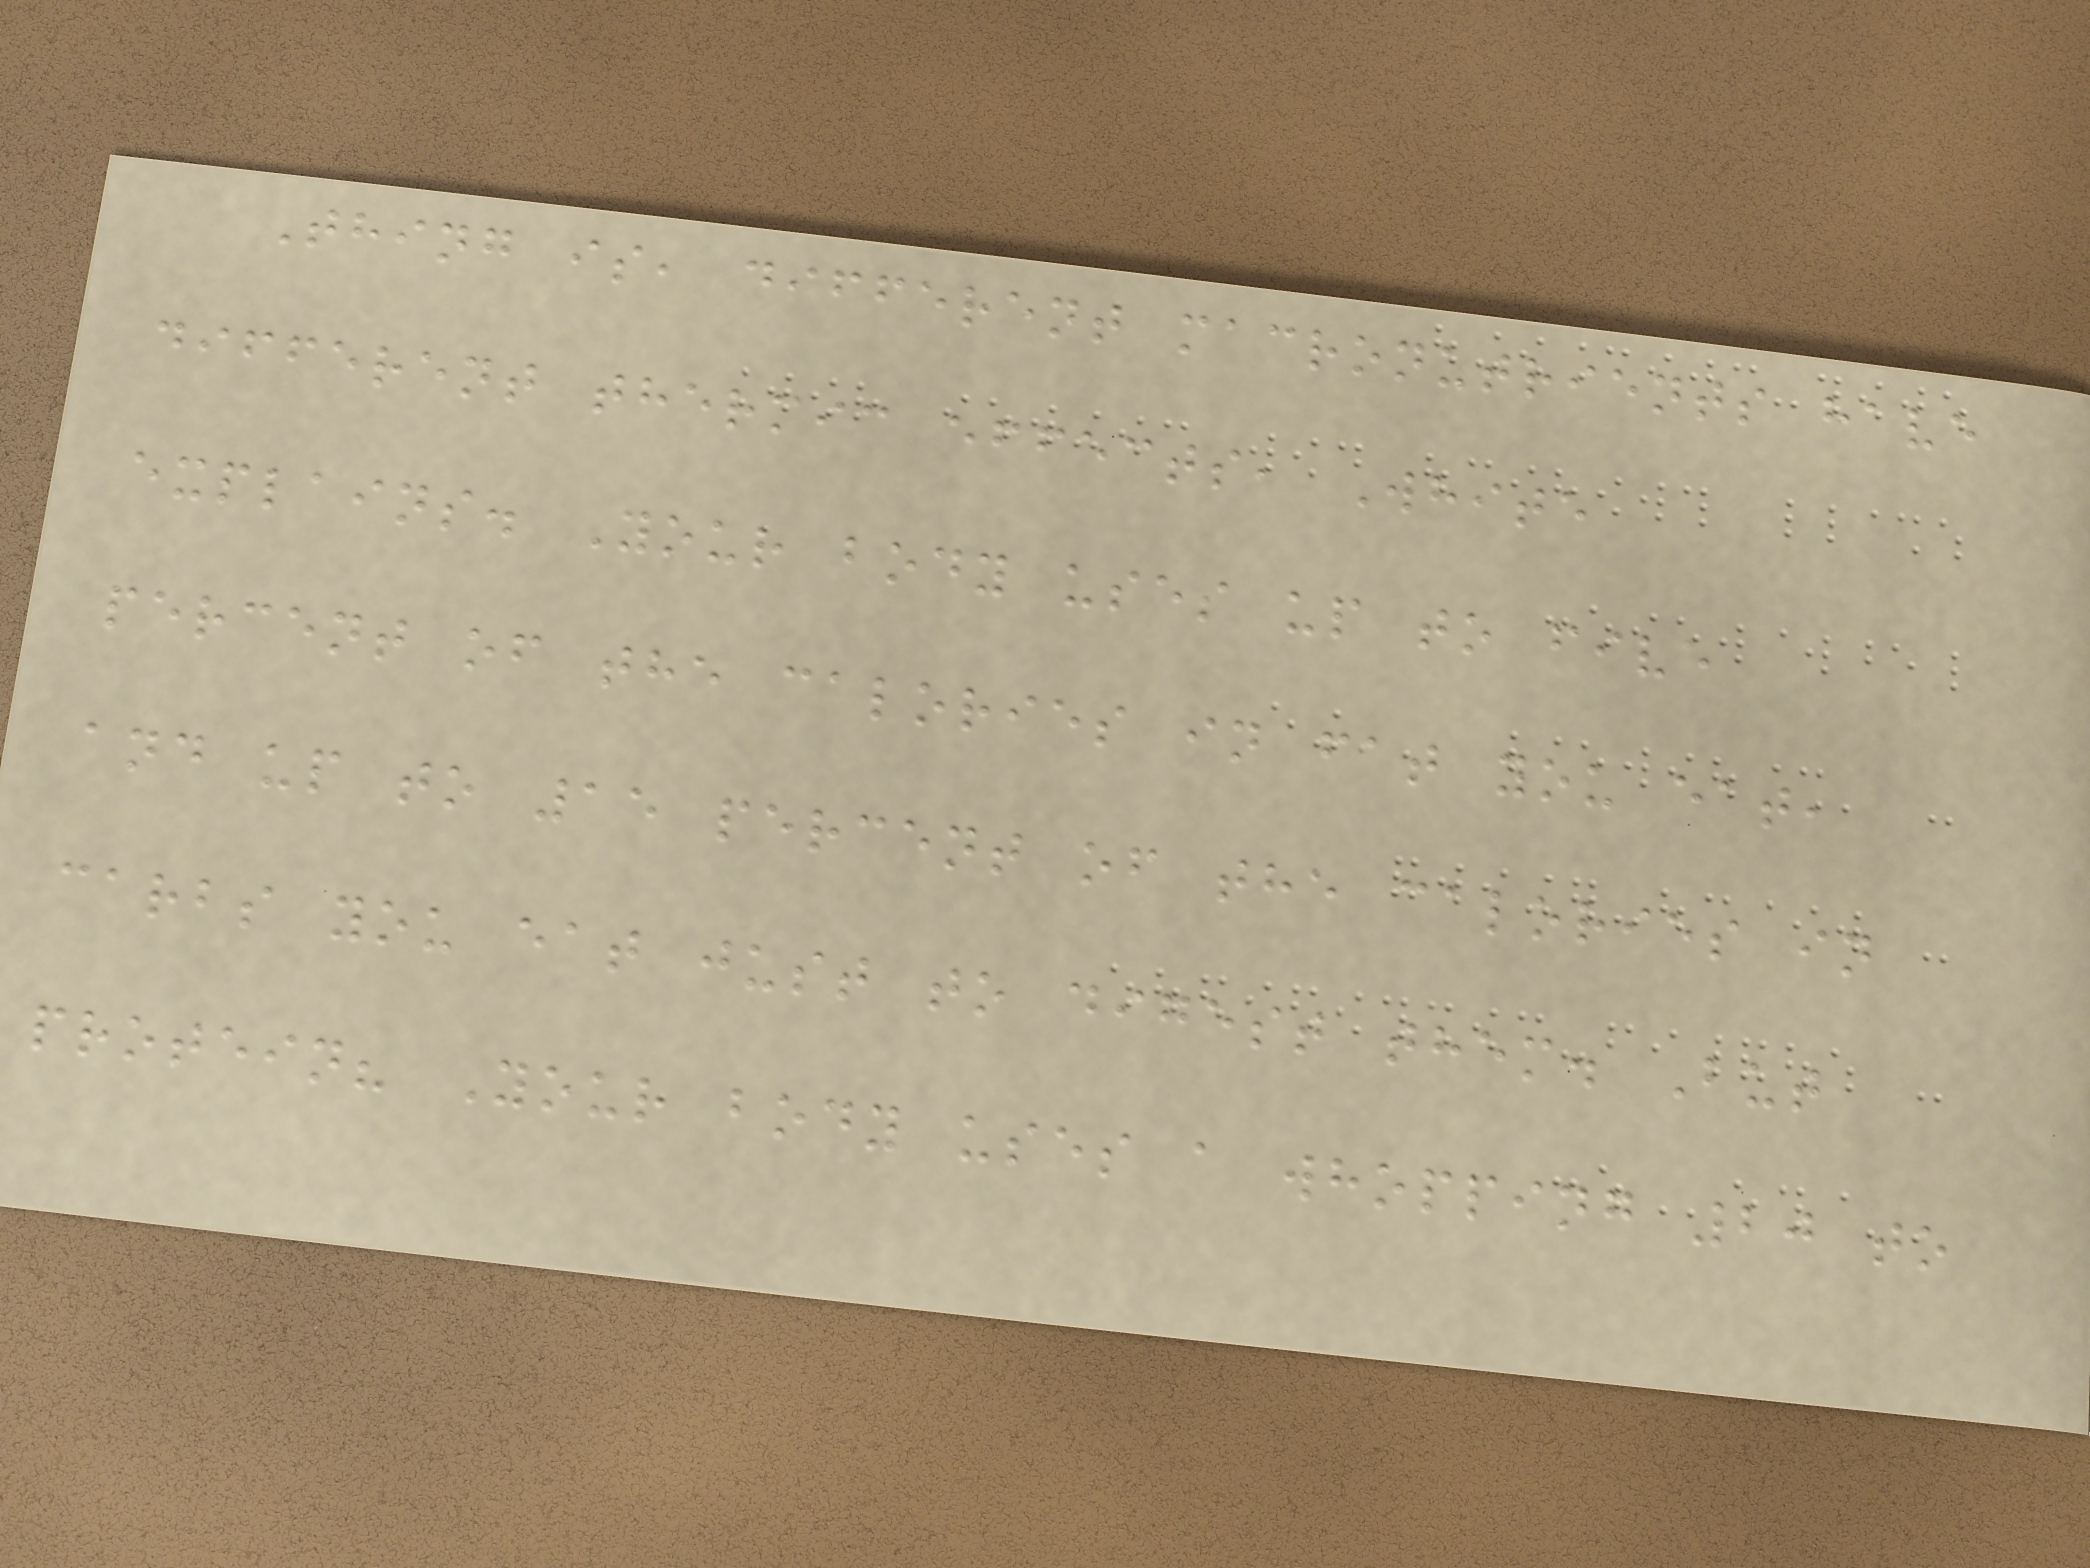Thing is, different macronutrients have
different thermic effects, White
explains. Your body uses up to five
percent of the calories in fat you eat,
and up to 15 percent of the calories in
carbs you eat just to digest them. But
protein? Your body uses a whopping 20 to
